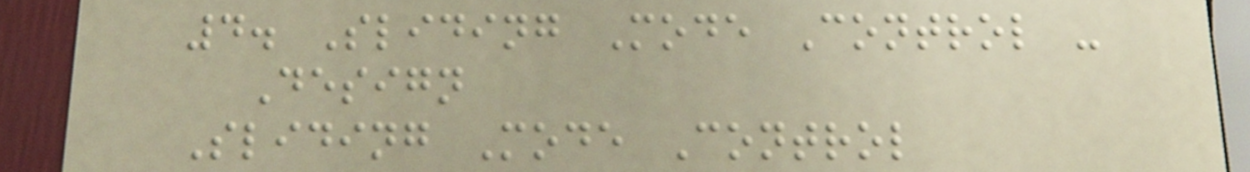4. Sliding Mode Control -
Design
Sliding Mode Control
